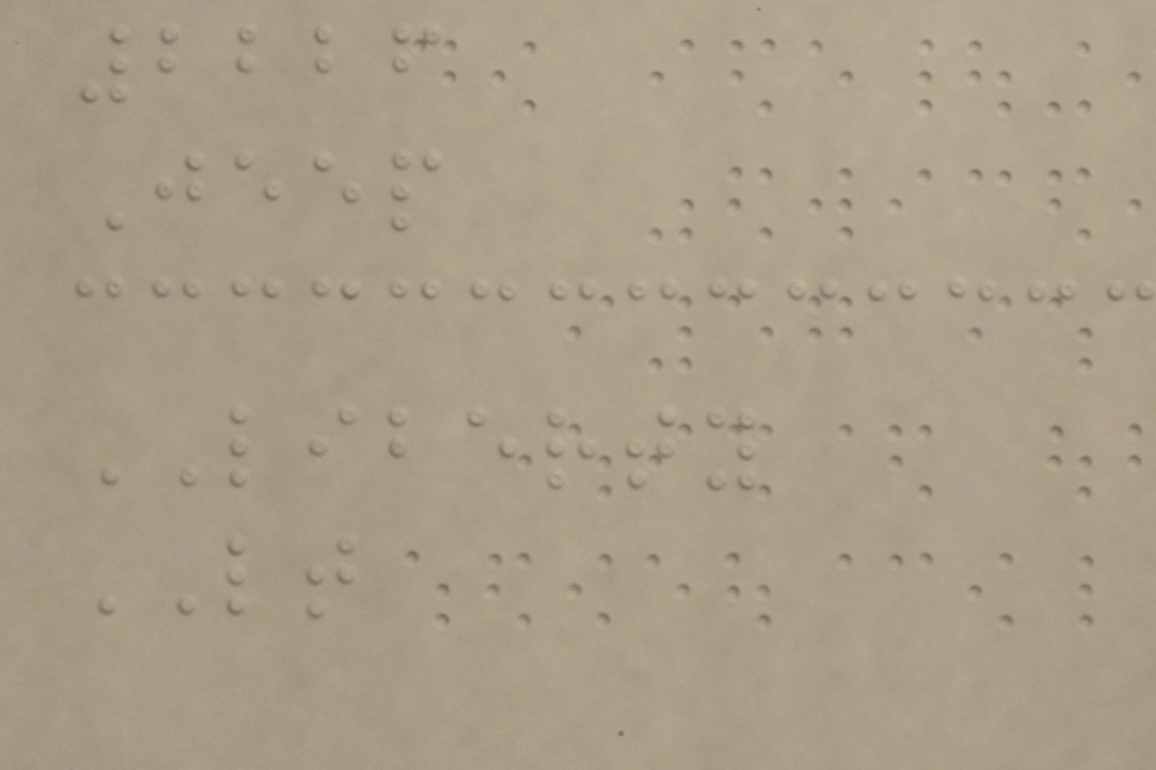2226
Jeep
LIBERTY
LT
